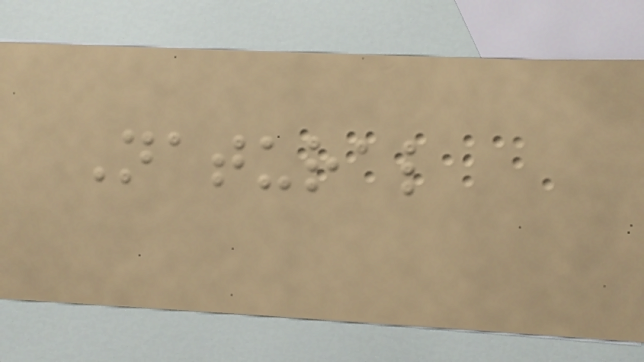Natural
